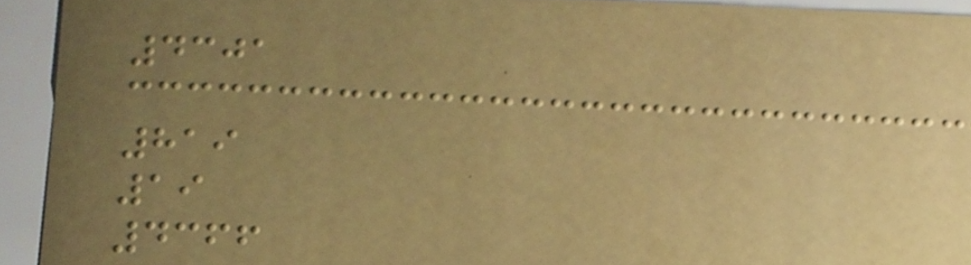4301
819
19
4366
